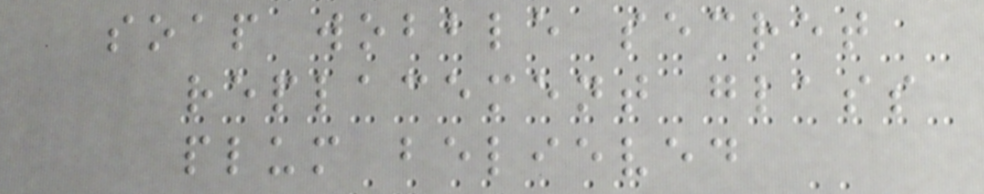soap wobble secret
replacement glass
plum believed
